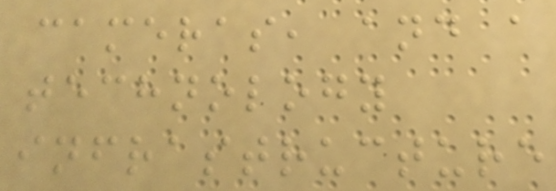cameras, and a
technology
infrastructure
